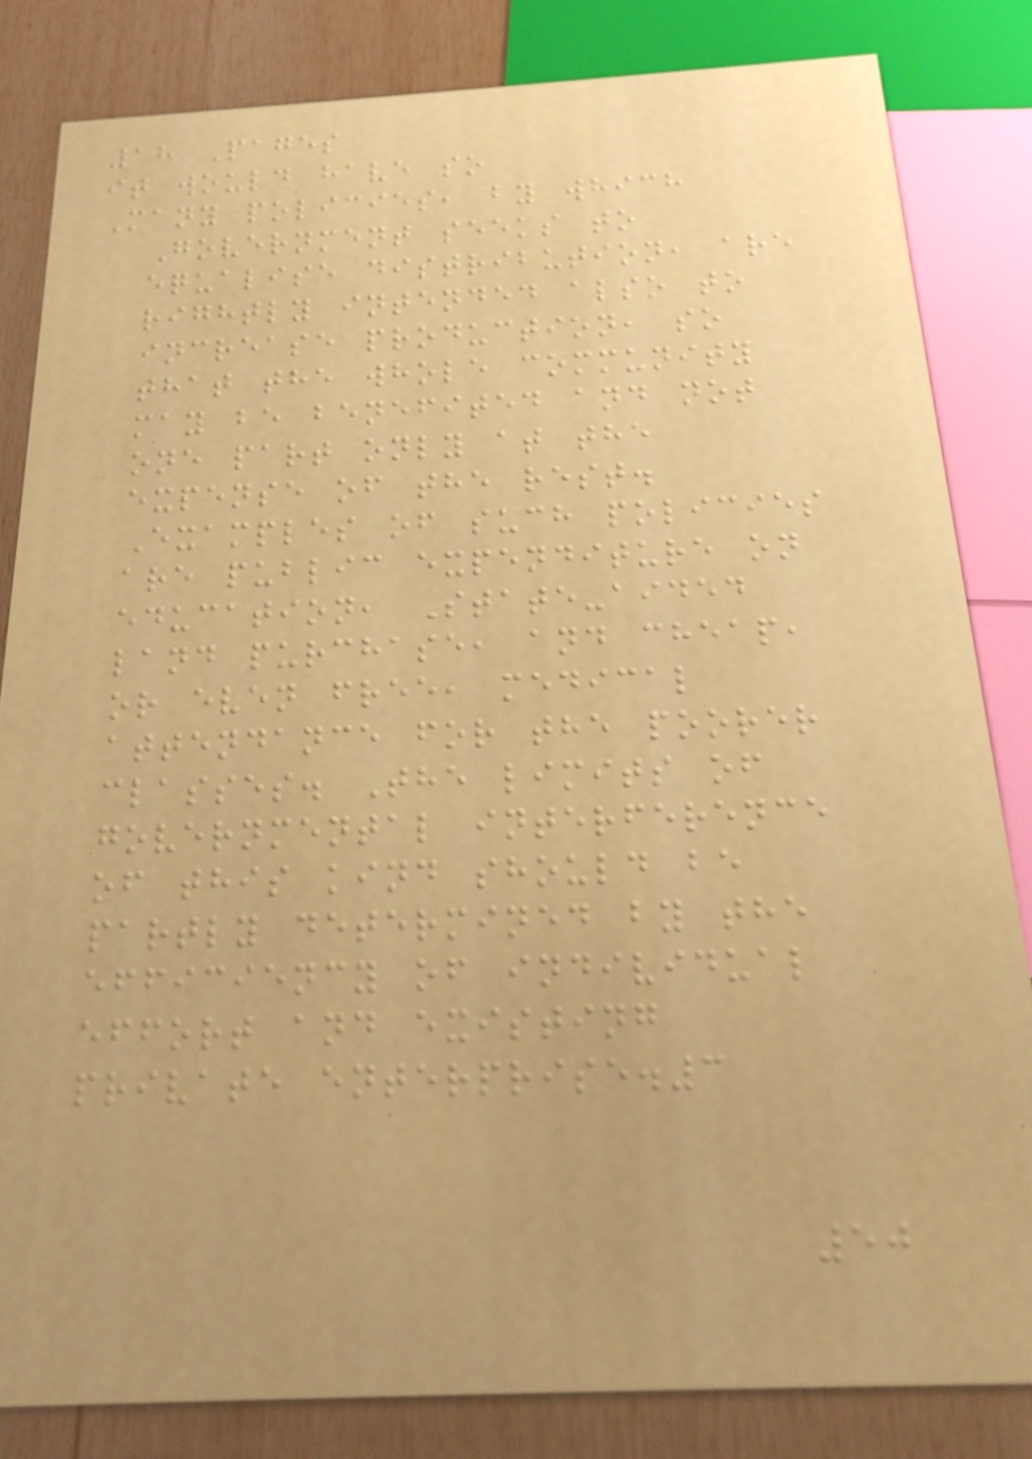18 Pages
it would have so
Many policies, by which
Government seeks to
equalise distribution, are
rightly intended also to
increase production, so
that the whole community
may be benefited and not
one part only at the
expense of the rest.
Examples of such policies
are public expenditure on
education, State-aided
land purchase, and cheap,
or even free, medical
attendance for the poorer
classes. The limits of
governmental interference
of this kind should be
partly determined by the
efficiency of individual
effort and existing
private enterprise.3
50
